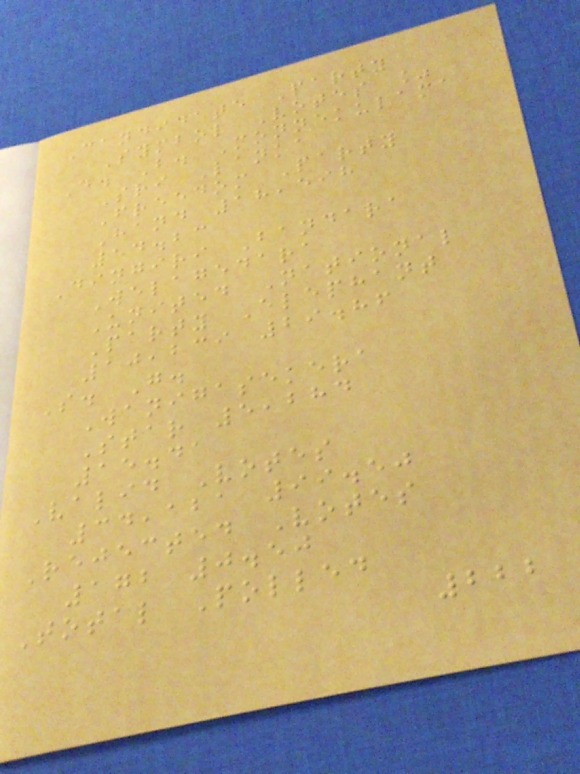Candidate Party
Symbol Votes %
D. B. Monnekulama
Sri Lanka
Freedom Party
Hand 18,598
54.23
Dingiri Bandara
Welagedara
United National
Party Elephant
10,239 29.86
S. G.
Wanigasekera
Star 5,284
15.41
Valid Votes
34,121 99.50
Rejected Votes
172 0.50
Total Polled
222
